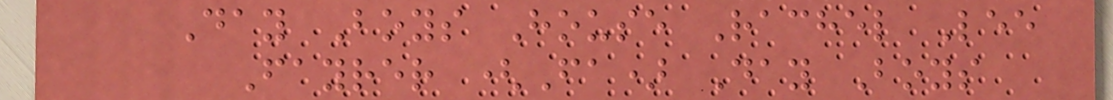Day Boys House Rachel Lee
Fayrer (Fa) Day Boys
